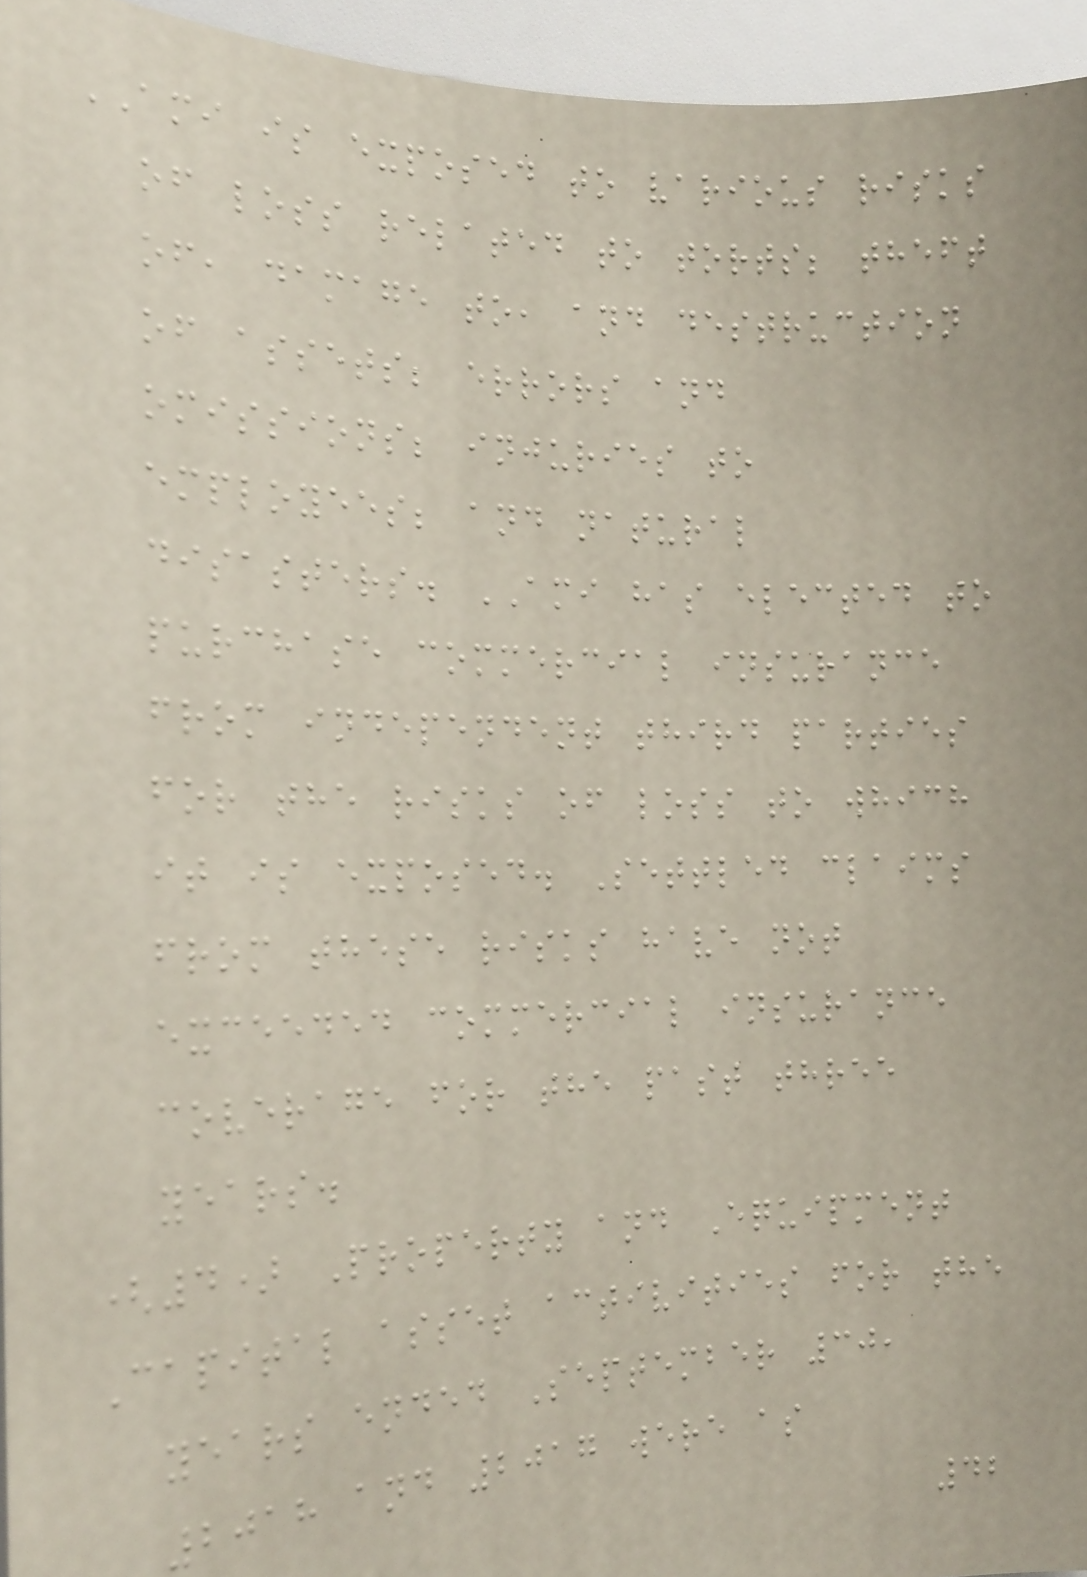AMI is exposed to various risks
of loss related to torts; theft
of, damage to, and destruction
of assets; errors and
omissions; injuries to
employees; and natural
disasters. AMI has elected to
purchase commercial insurance
from independent third parties
for the risks of loss to which
it is exposed. Settled claims
from these risks have not
exceeded commercial insurance
coverage for the past three
years.
(4) Property and Equipment
Capital asset activities for the
years ended September 30,
2018 and 2017 were as
42
